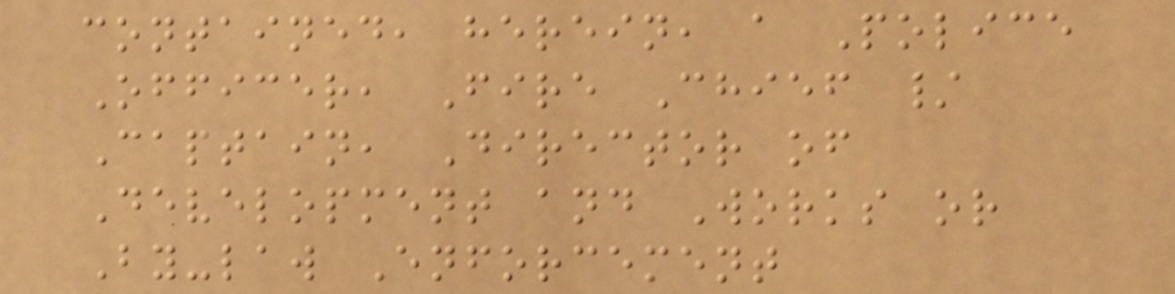contained, herein, a Police
Officer, Fire Chief /
Captain, Director of
Development and Works or
By-law Enforcement
